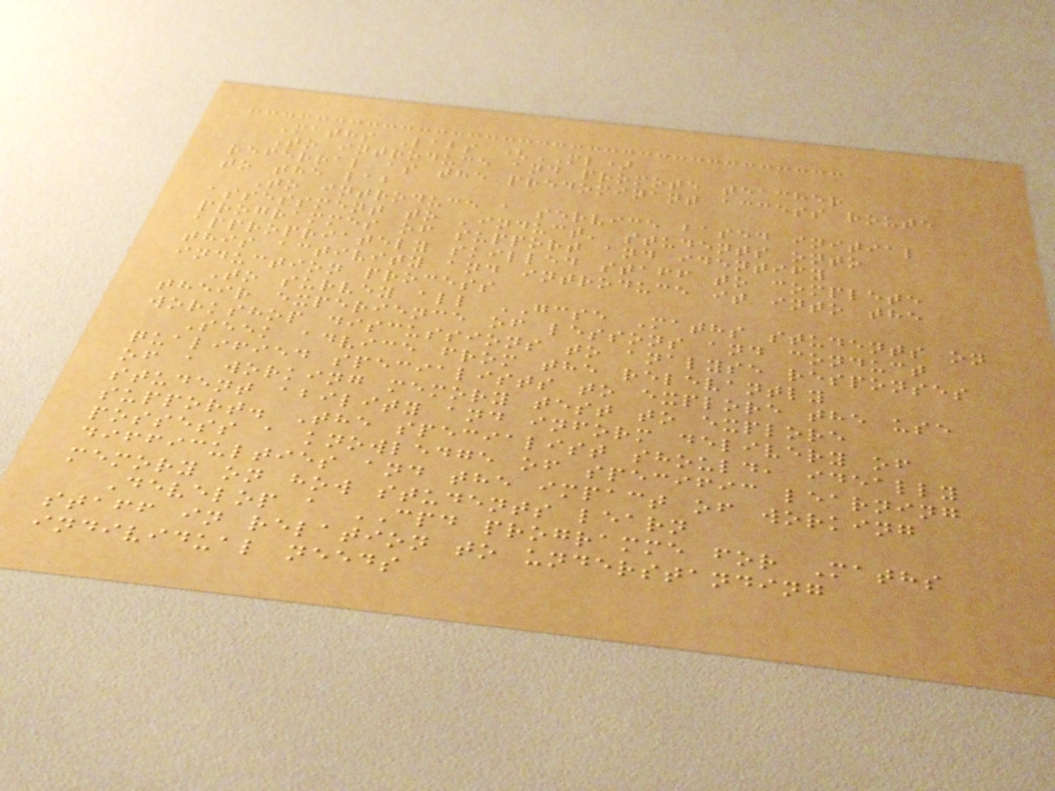Maths Labs (ML)
To introduce and promote teacher
referral as the predominant access route
to the lab
To introduce a service based initial
assessment to 'induct' students onto
programmes of support and identify
appropriately skilled staff to complete
this activity and introduce it into the
induction process
To survey all GCSE Maths students on
their experience of lessons and conduct
workshop discussions to analyse responses
Seek advice from the relevantly
qualified specialists to explore the use
of a working memory test to explore
student ability and inform delivery of
support. The specialist should, ideally
possess a knowledge of specific learning
difficulties and the impact of working
memory on how students learn
Develop a CPD programme for Maths
staff in relation to understanding
individual needs
